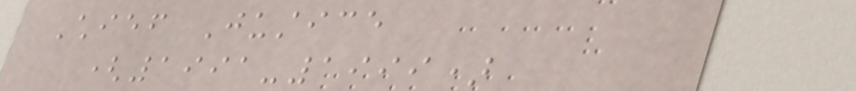Chief Justice
(1991-1999)
